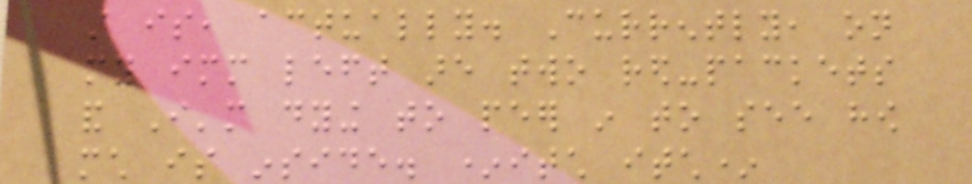still is, actually. Currently, on
my immediate left are two red-packets
and I'm dying to peer in to see how
much is inside. *itch itch*
